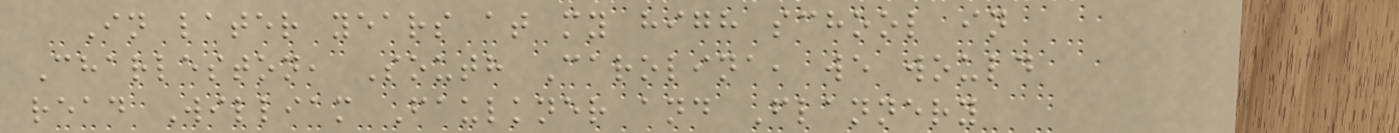In later years at my high school in
Charleston, South Carolina, we would
read William Faulkner and Flannery
